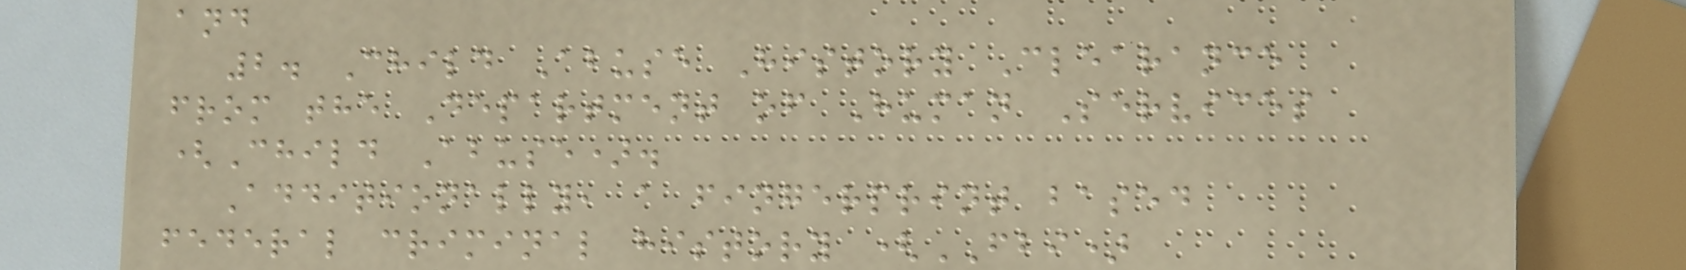and
2. Child Abuse History Clearance
from the Department of Human Services
(Child Abuse).
Additionally, a fingerprint based
federal criminal history (FBI)
